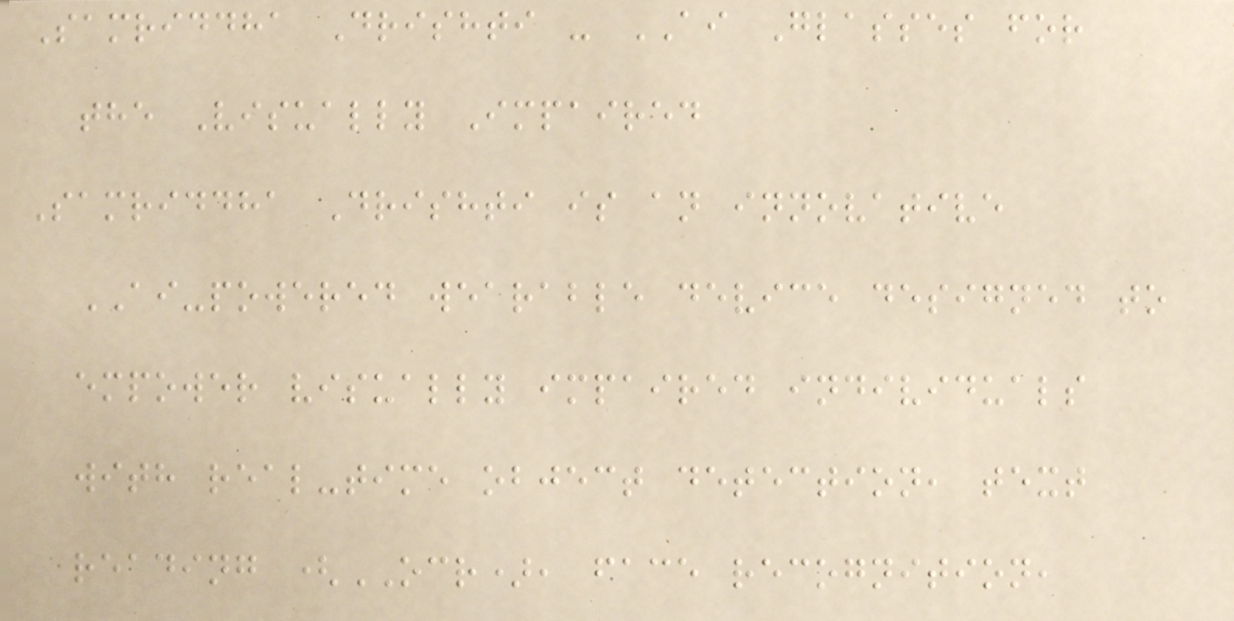Samriddha Drishti - AI Glasses for
the Visually Impaired
Samriddha Drishti is an innovative
AI-powered wearable device designed to
empower visually impaired individuals
with real-time object detection, text
reading (OCR), face recognition,
